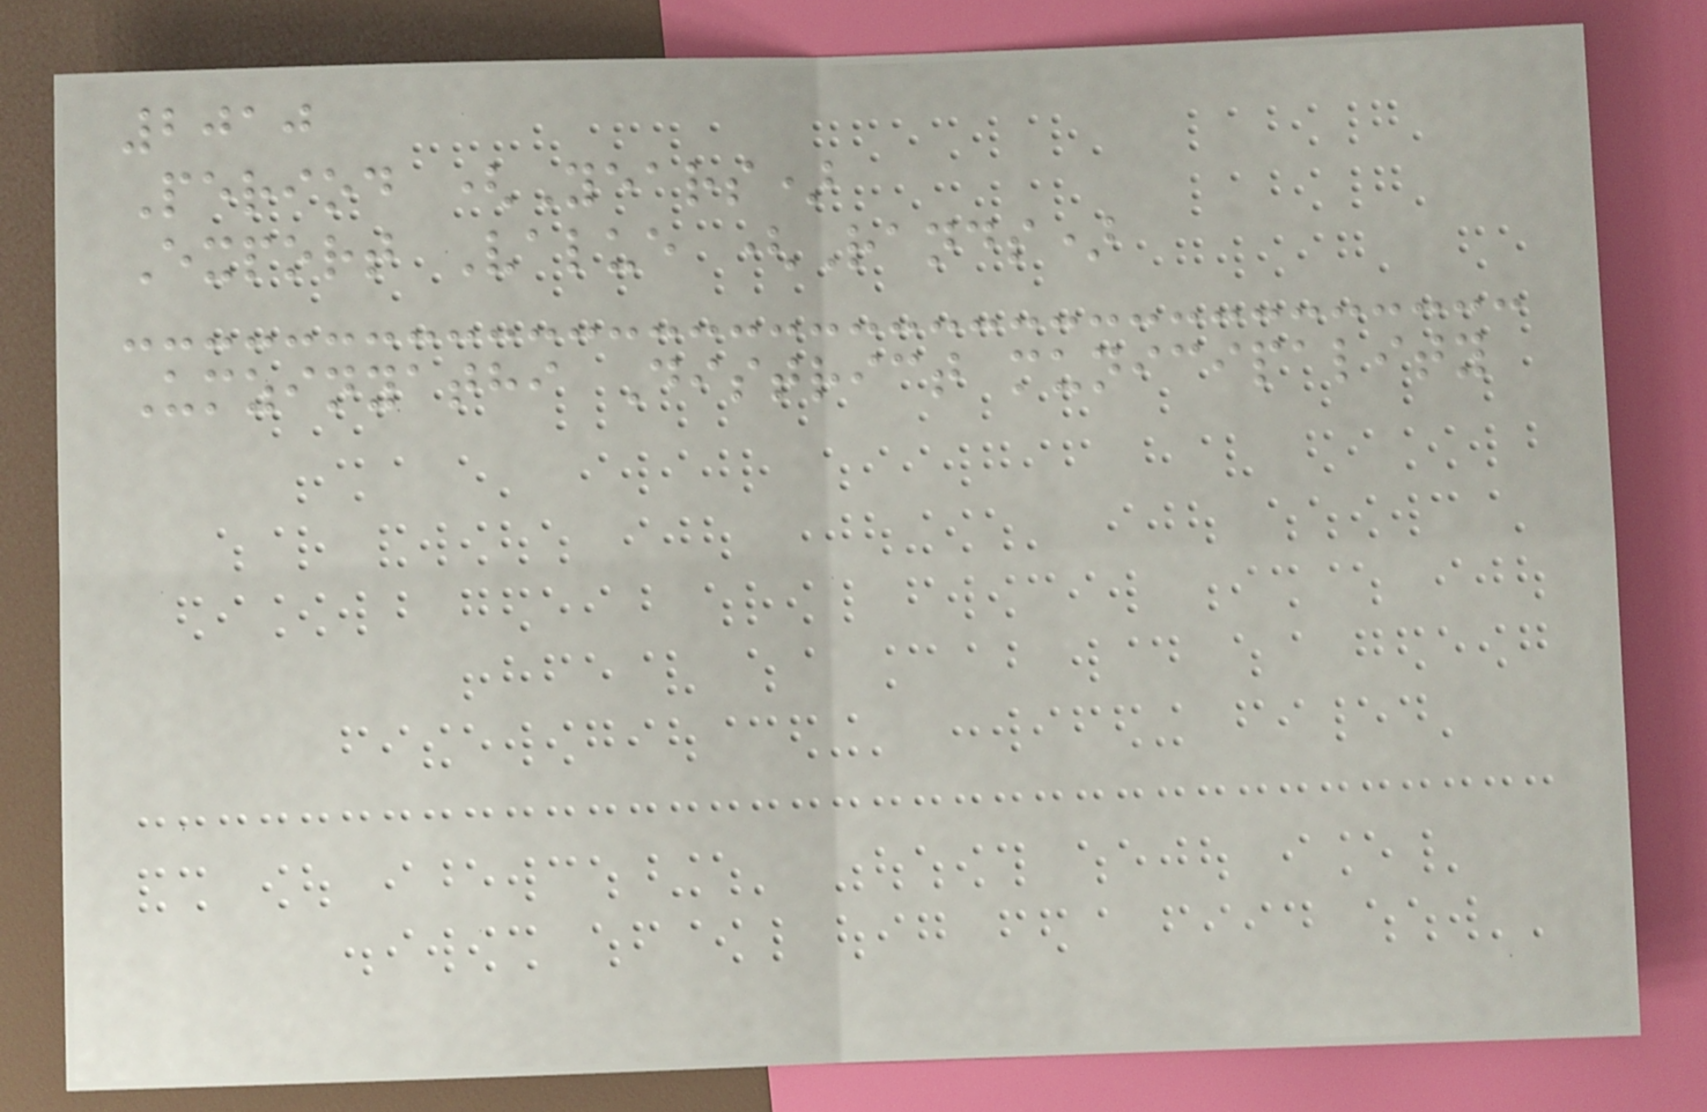2010
Period (Years)
Export Value (Rands)
Umzinyathi District municipality
